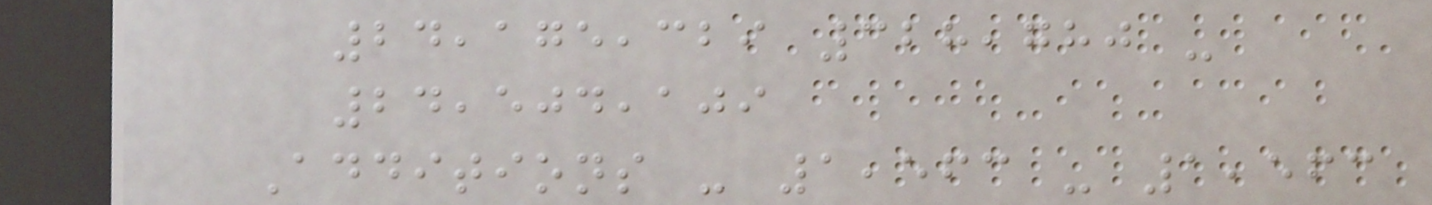24,175,329 328,780 -
24,504,109
Additions - 1,563 - 1,563
